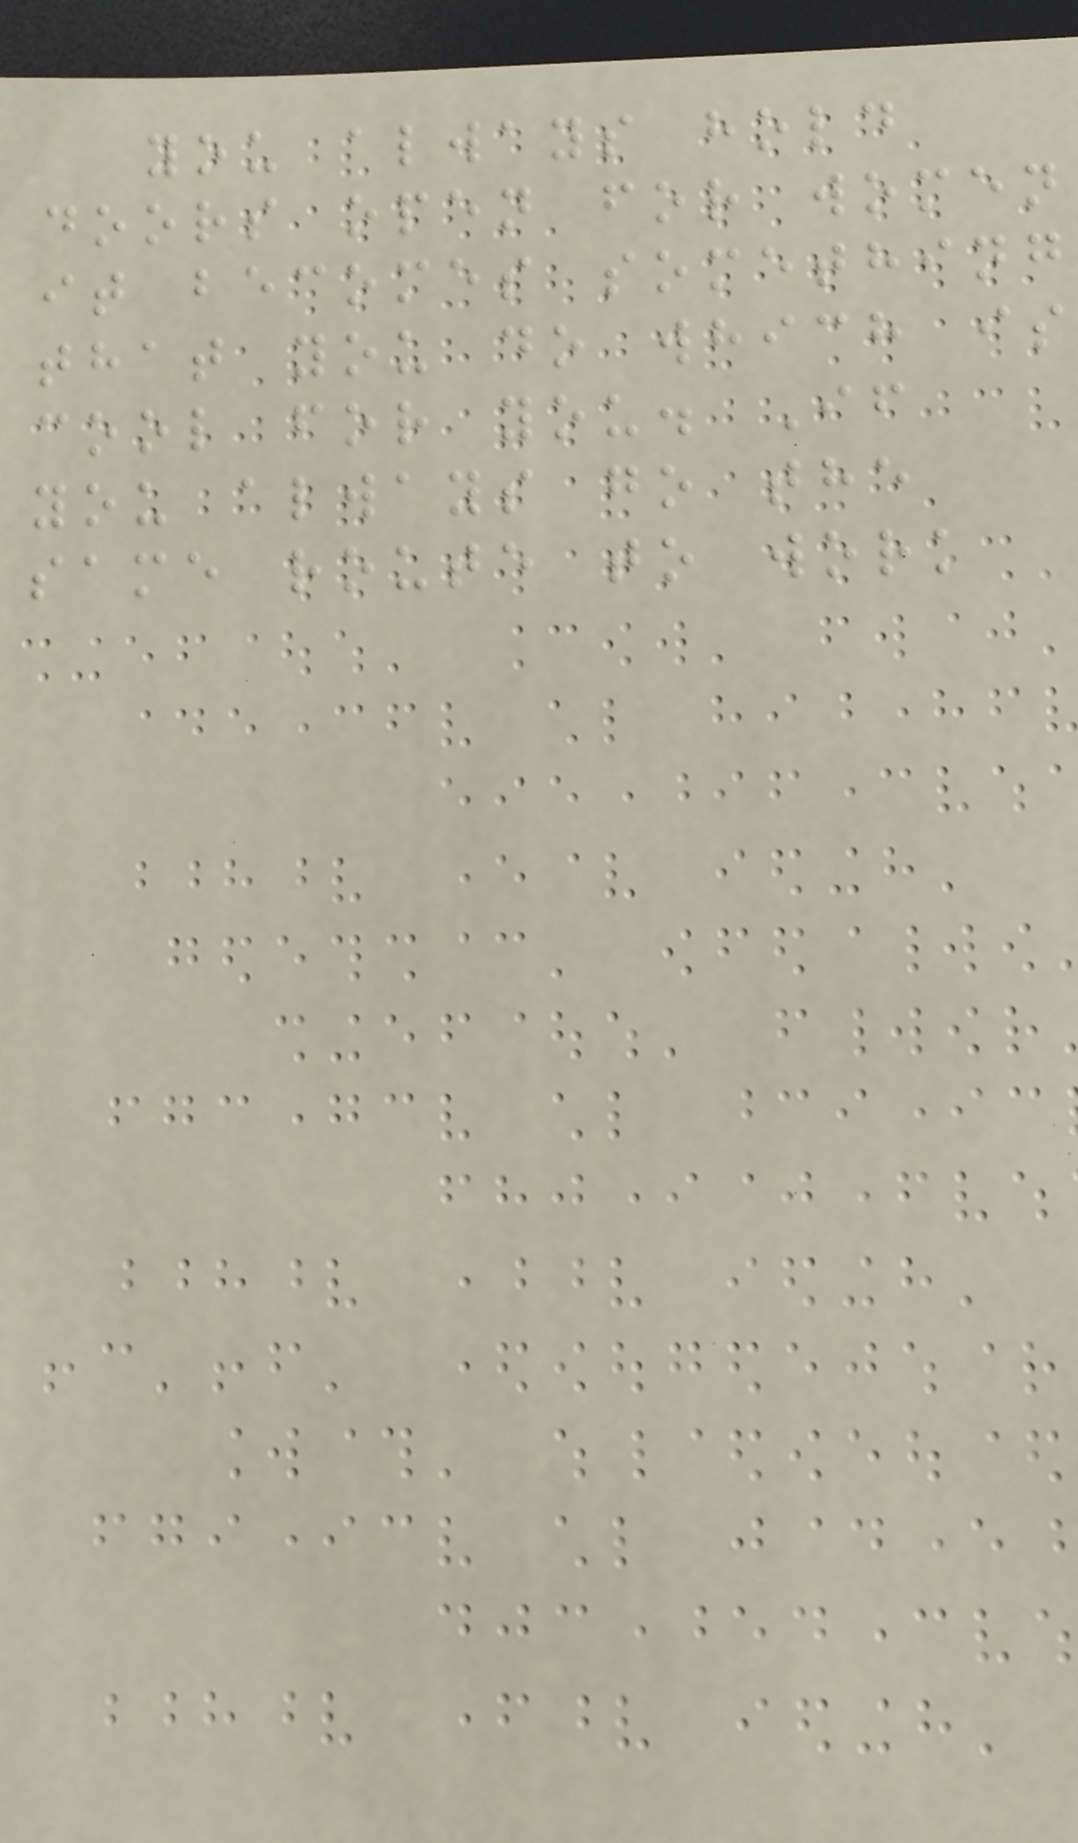you always hold
doors open for women
it becomes something
that you do which is
cool for you. If
you always go the
same route to work
